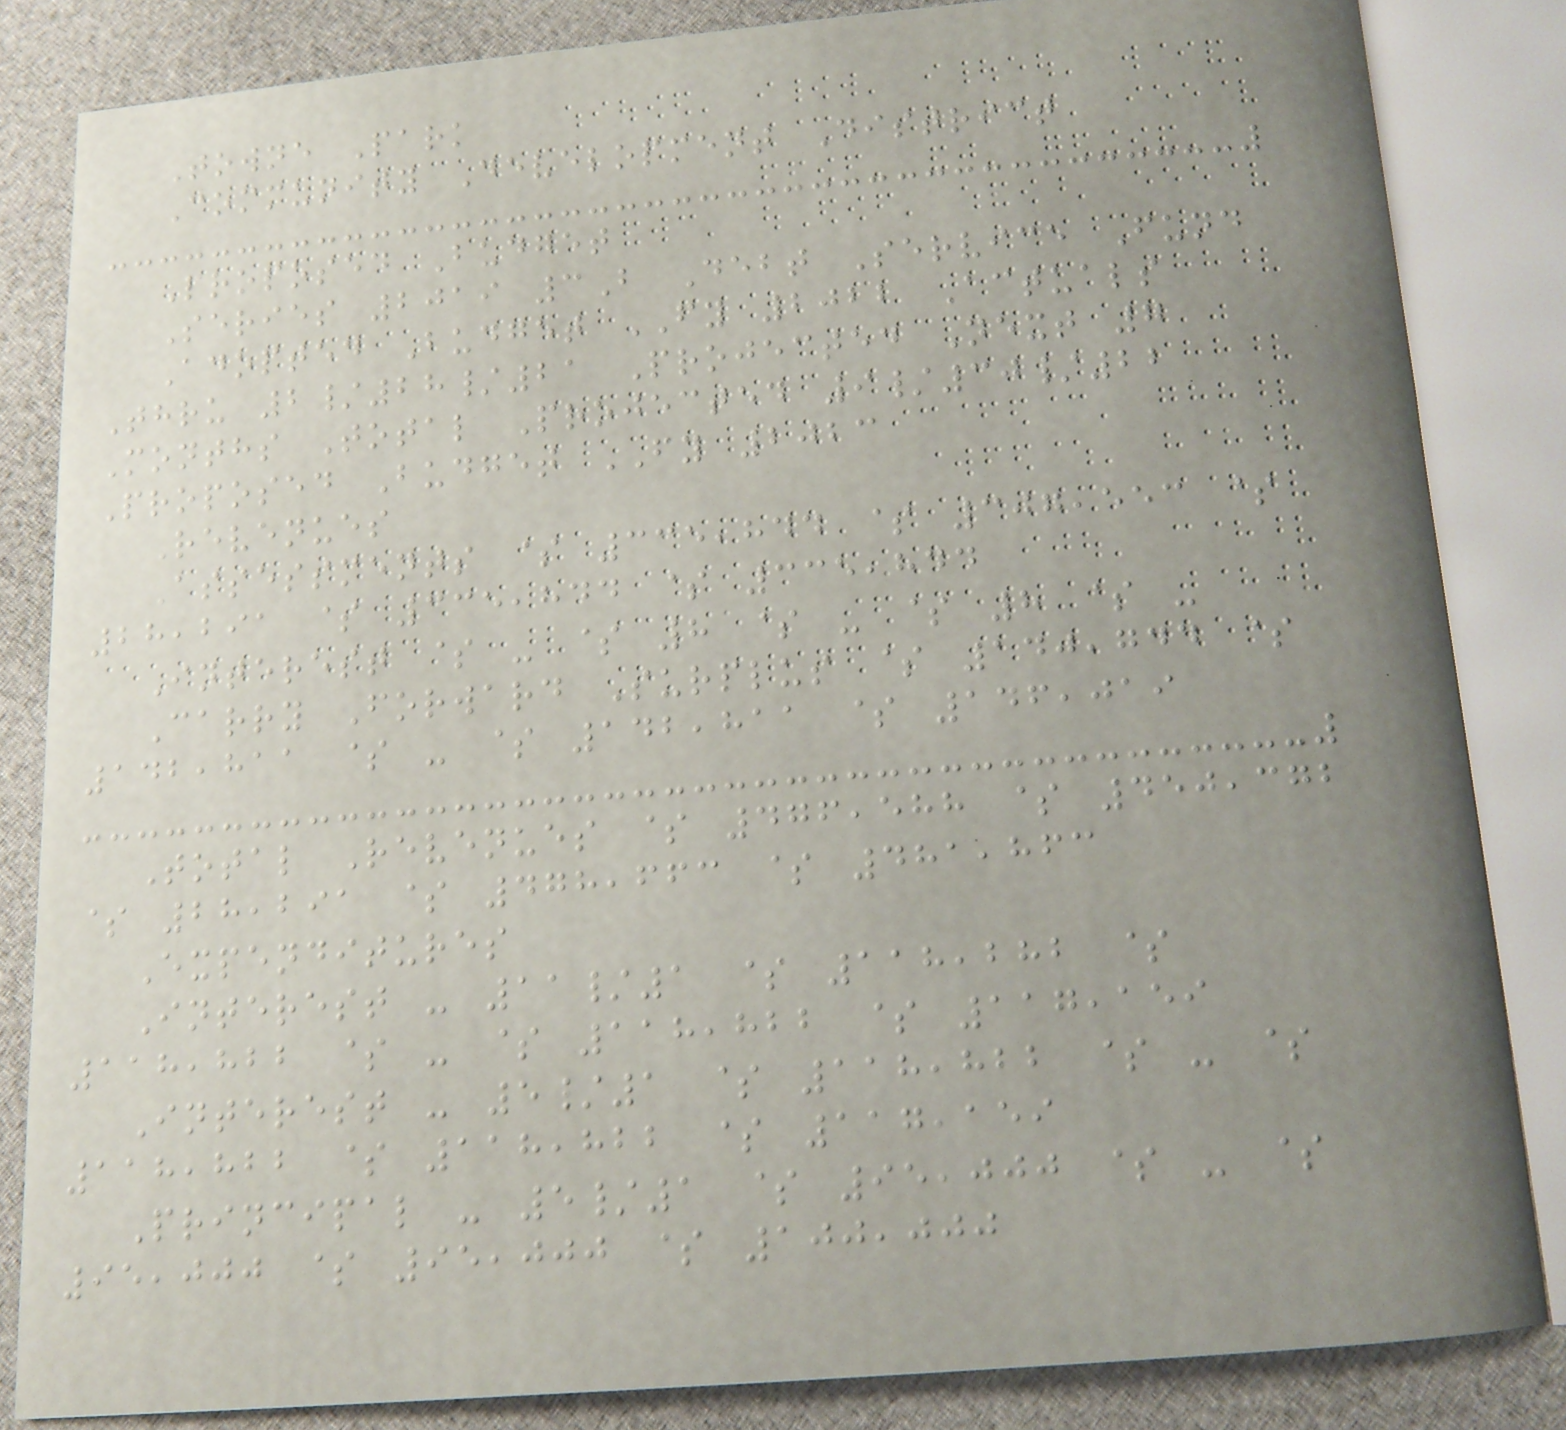Towne Park
Community Development District
Proposed Budget
Series 2019 3B Debt Service Fund
Adopted Budget FY 2022 Actuals
Thru 2/28/21 Projected Next 7
Months Total Projected 9/30/22
Proposed Budget FY 2023
Revenues
Assessments $ 335,844 $ 307,553 $
28,291 $ 335,844 $ 335,844
Interest $ - $ 8 $ - $ 8 $ -
Carry Forward Surplus $ 140,744 $
142,811 $ - $ 142,811 $ 146,019
Total Revenues $ 476,588 $ 450,372
$ 28,291 $ 478,663 $ 481,863
Expenditures
Interest - 11/1 $ 118,282 $
118,822 $ - $ 118,822 $ 117,159
Interest - 5/1 $ 118,822 $ - $
118,822 $ 118,822 $ 117,159
Principal - 5/1 $ 95,000 $ - $
95,000 $ 95,000 $ 100,000
